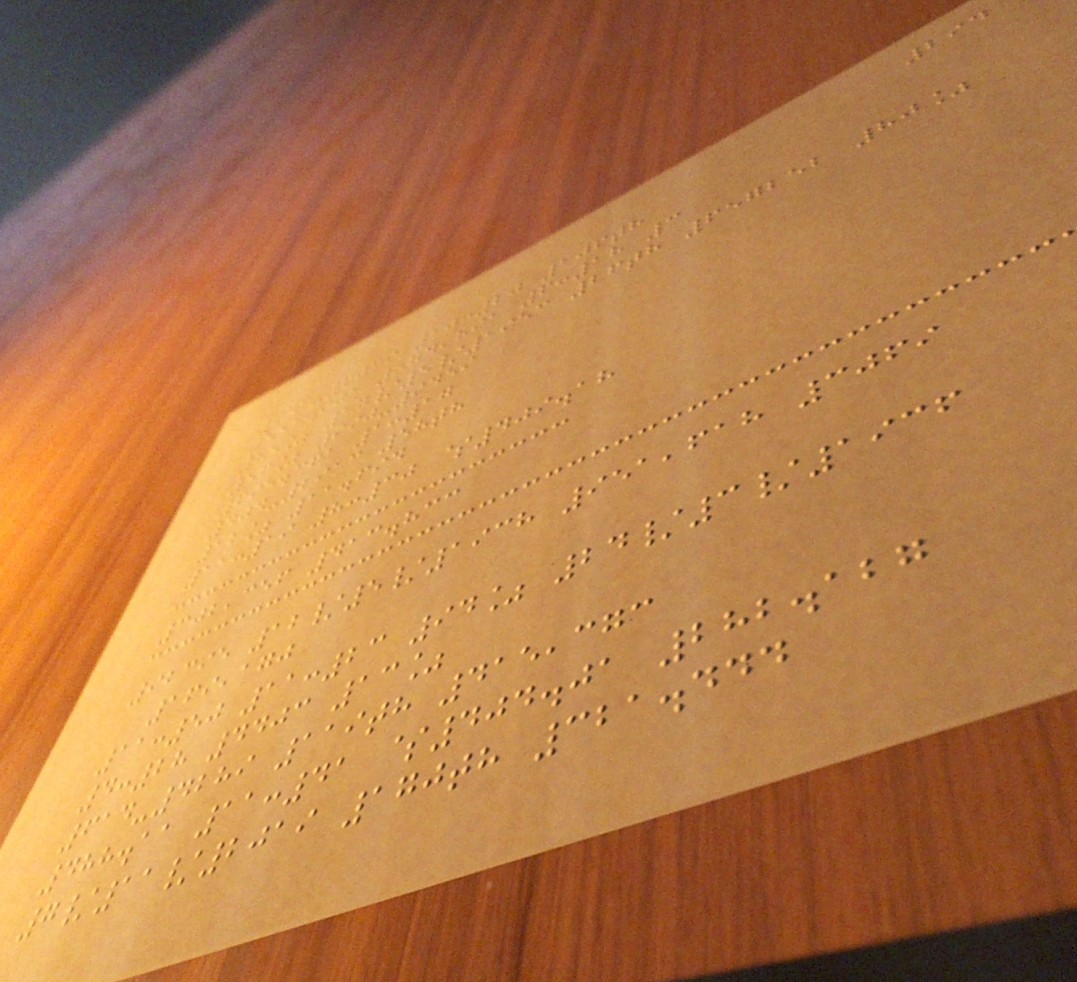294
643-6039 10:20 106th
551.901 574,891 6:18 3
85% 17/5/1953 26th 657252 80%
56% 990-9459
695.361 1:17
404-2913 58th
12% 11.694
11:19 8:30 $409.18
302,356 413.833
92395 12/5/1938 951,618 3069
169,170
11:50 11:23 94% 24/3/1936
4:28 4403 13%
614-4289 119th 415,373
488.11 11:41 $404.01 282.127
7/11/2019 170th 321.444
